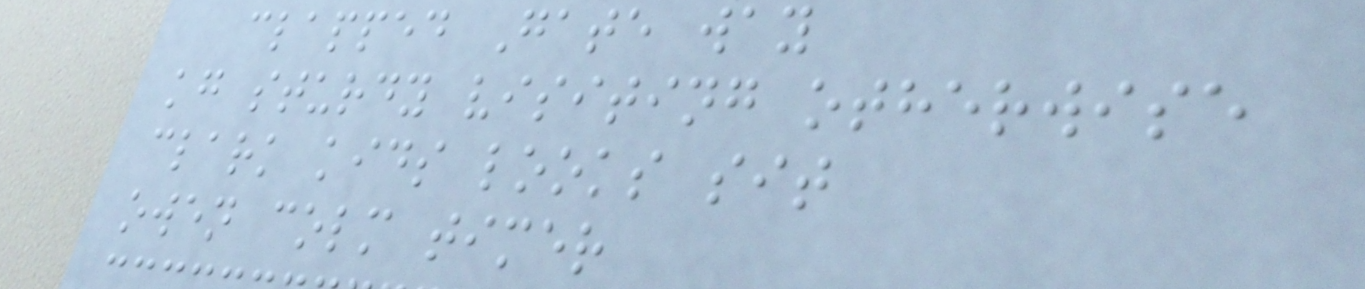clapped Gate way
kg sturdy visiting otherwise
clark kids looks sit
owen colm timer
